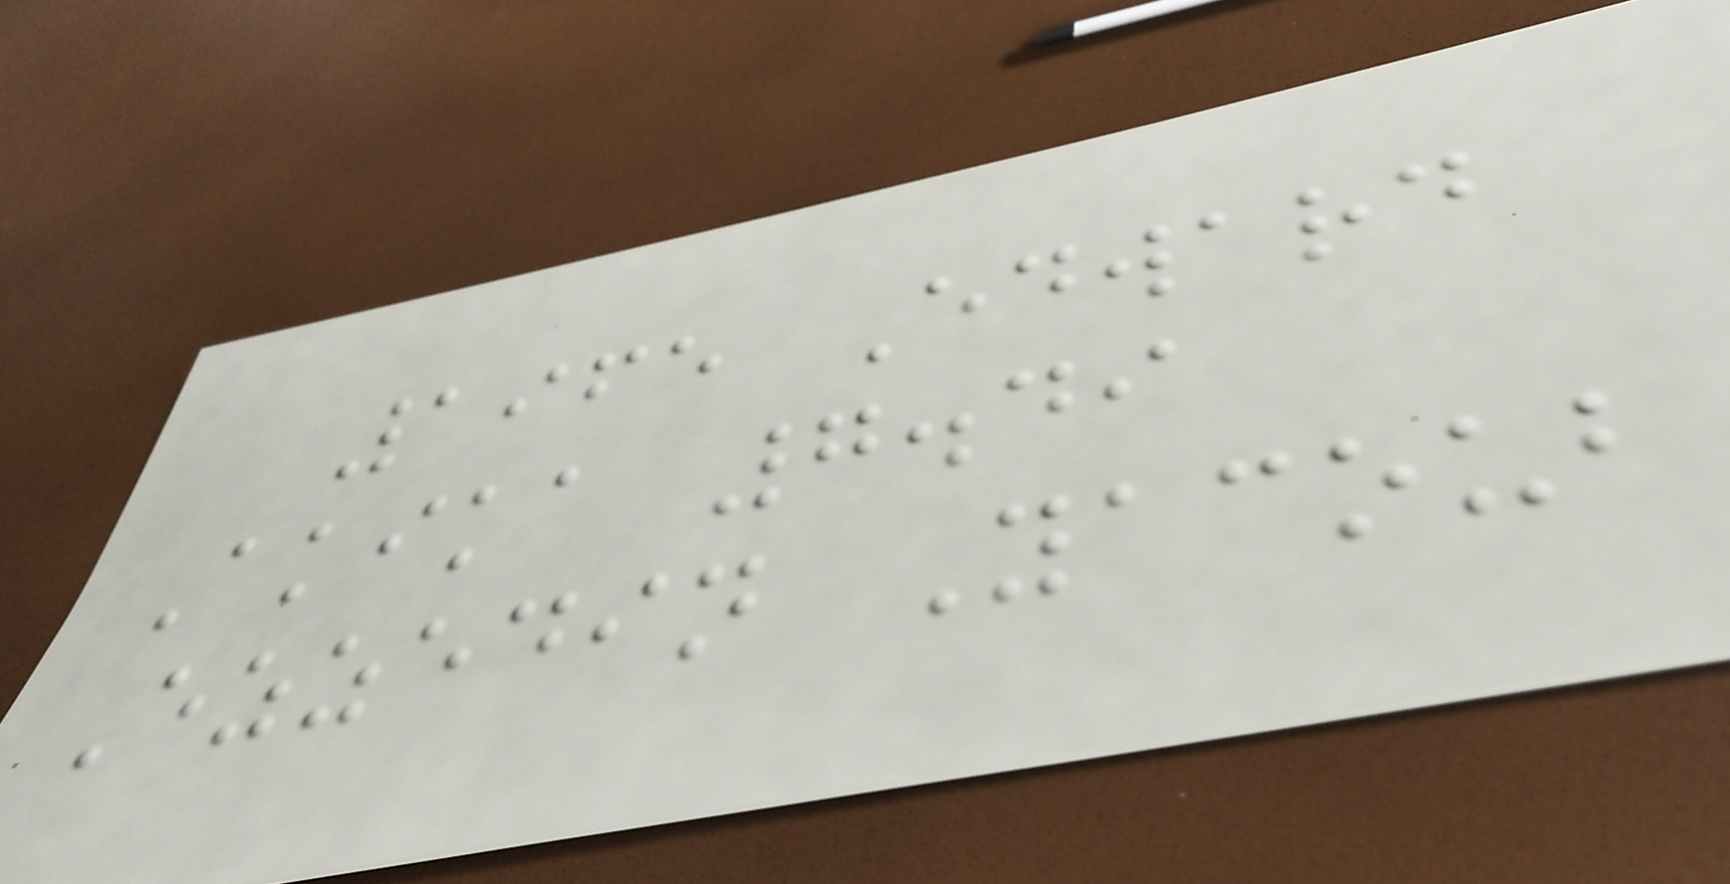1965 Edward
Akika 7.49
Ezzedin Yacoub
